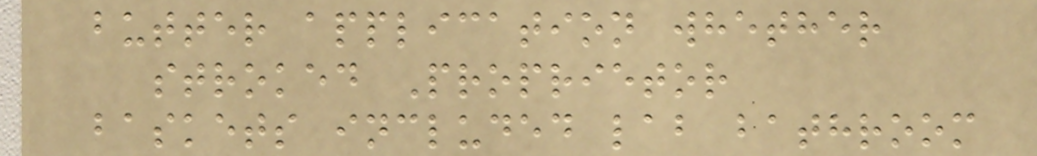butter application whether
stroked Proprietor
baskets included lab bathroom
